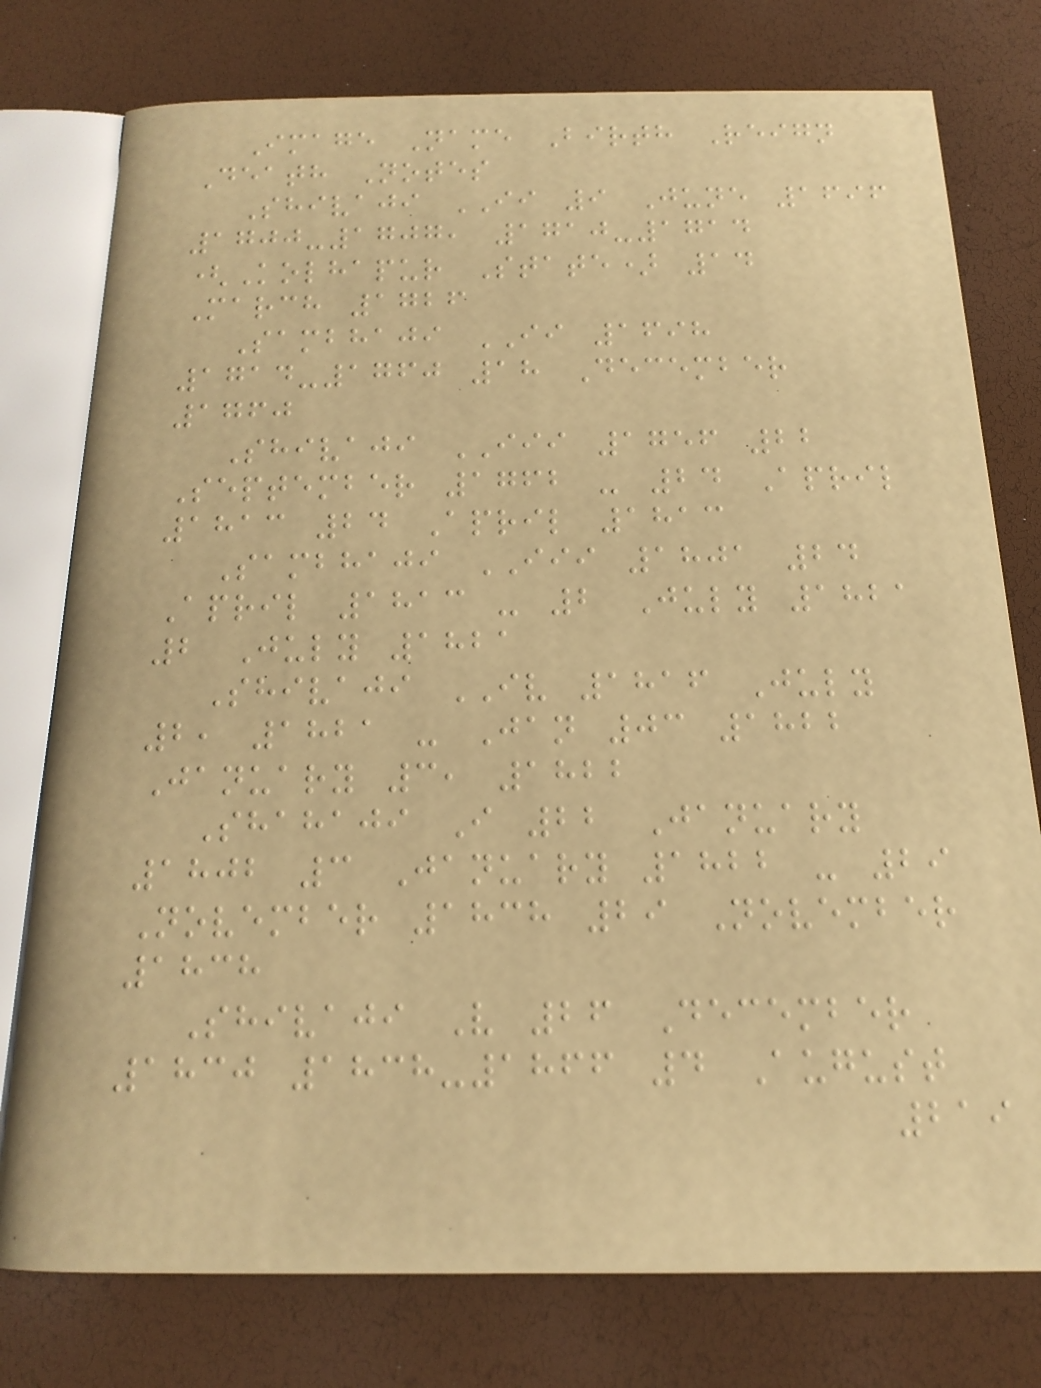Image Name Birth Reign
Death Notes
Shivaji II 9 June 1696
1700-1707, 1710-1714
(Kolhapur State) 14
March 1726
Sambhaji II 1698
1714-1760 18 December
1760
Shivaji III 1756 22
September 1762 - 24 April
1813 24 April 1813
Sambhaji III 1801 24
April 1813 - 2 July 1821
2 July 1821
Shivaji IV 1816 July
2, 1821 - Jan 03 1822
January 3, 1822
Shahaji I 22 January
1802 3 January 1822 - 29
November 1838 29 November
1838
Shivaji V 26 December
1830 1838-1866 4 August
219
